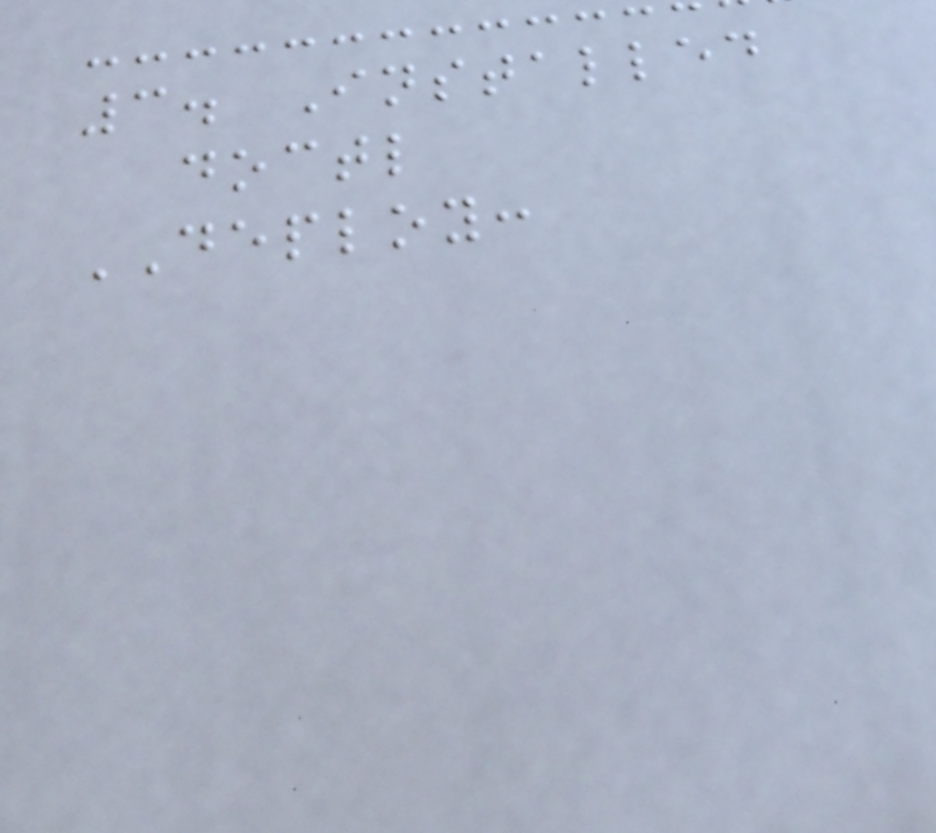3. Installed
doctl
DEPLOY:
